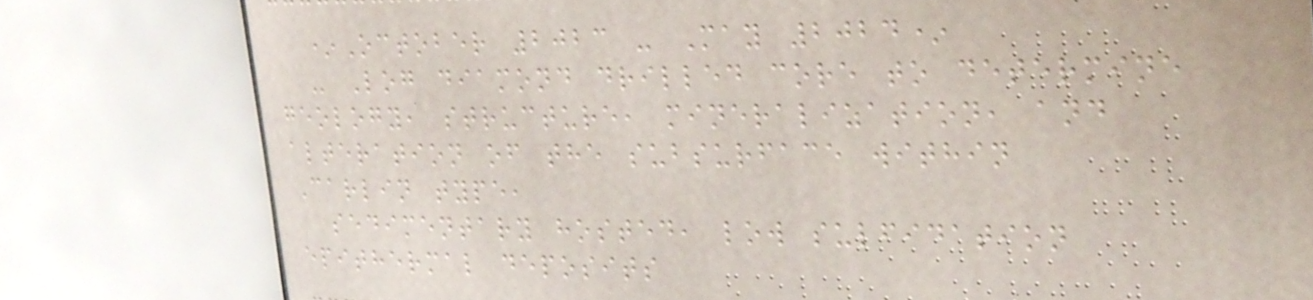*October 2023 - May 2024*
- Log diamond drilled core to determine
geology, structure, mineralization, and
alteration of the subsurface within
Carlin type,
sedimentary hosted, low sulfidation
epithermal deposits
